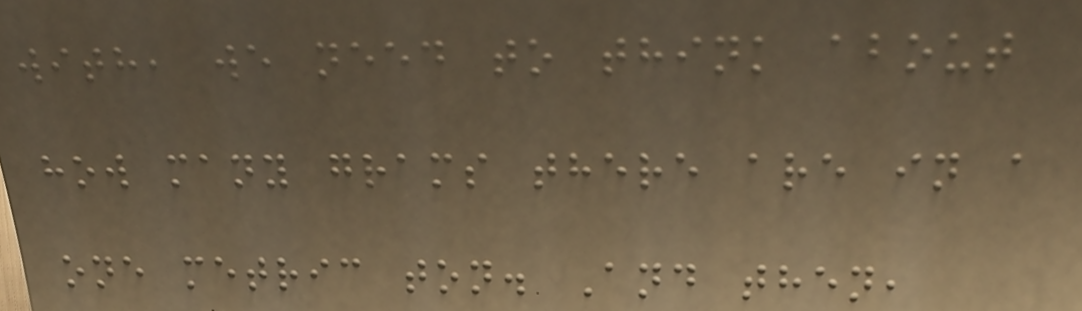with, we need to think about
how many grams there are in a
one metric ton. And then,
